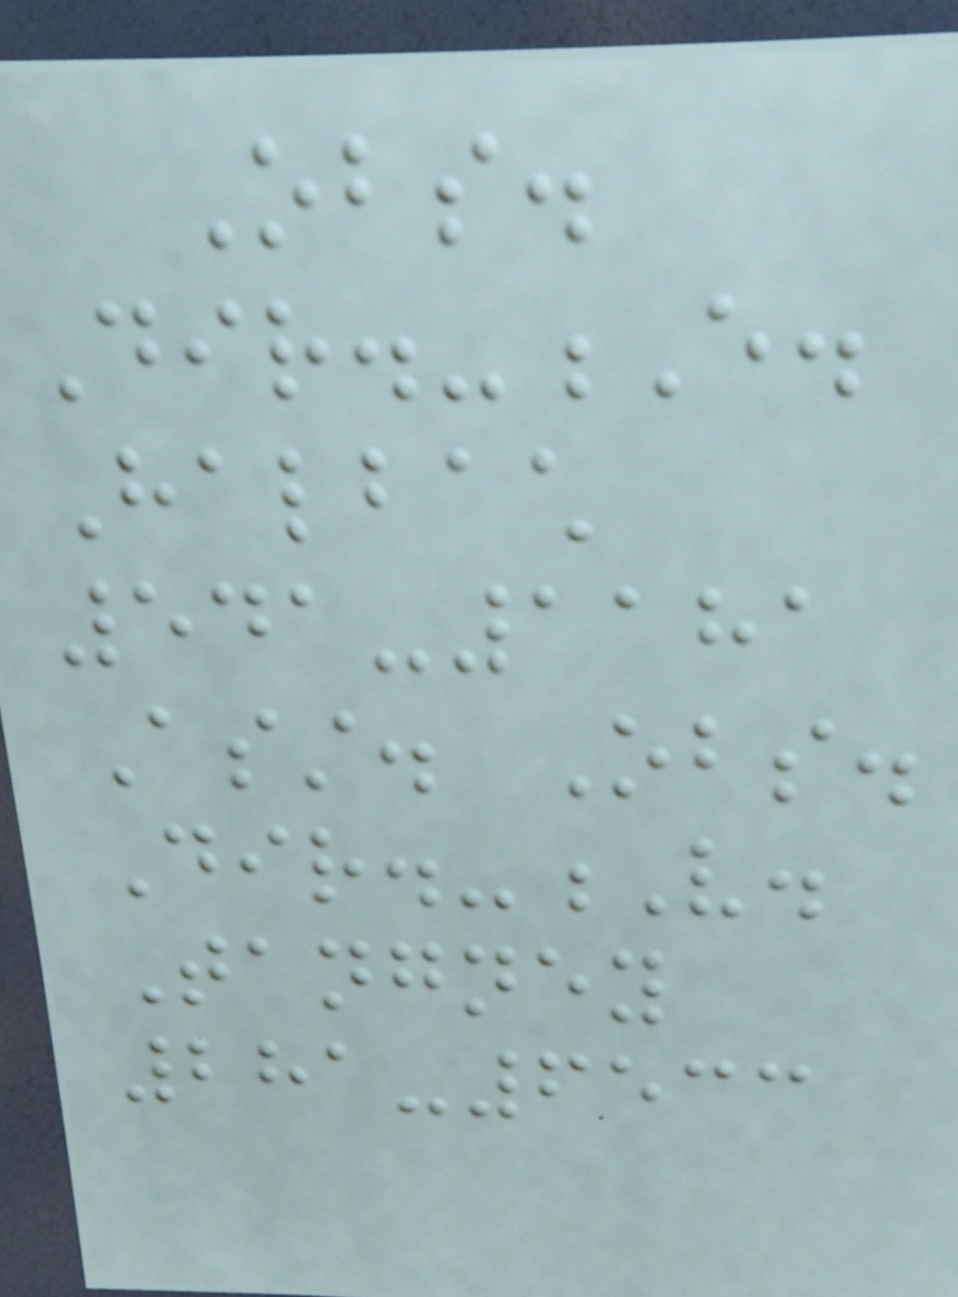Obs.
Dir.-E.
Halbach
541-1181
Asst. Obs.
Dir.-V.
Tangney
281-6533
